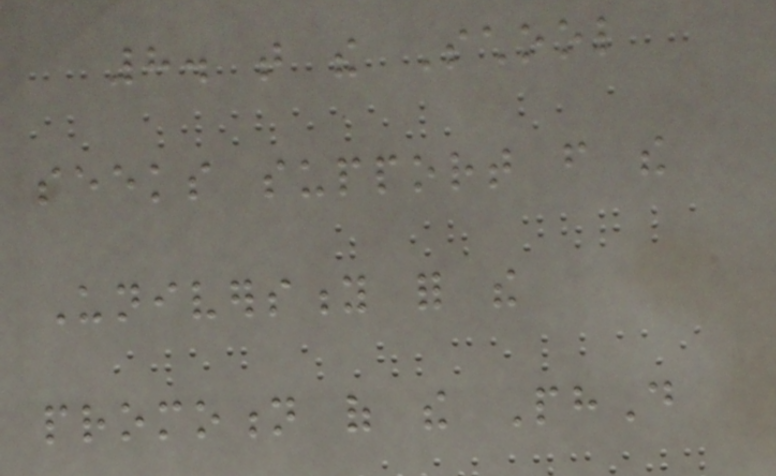8. that the School
seeks support from the
University for the
promotion of the PhD
